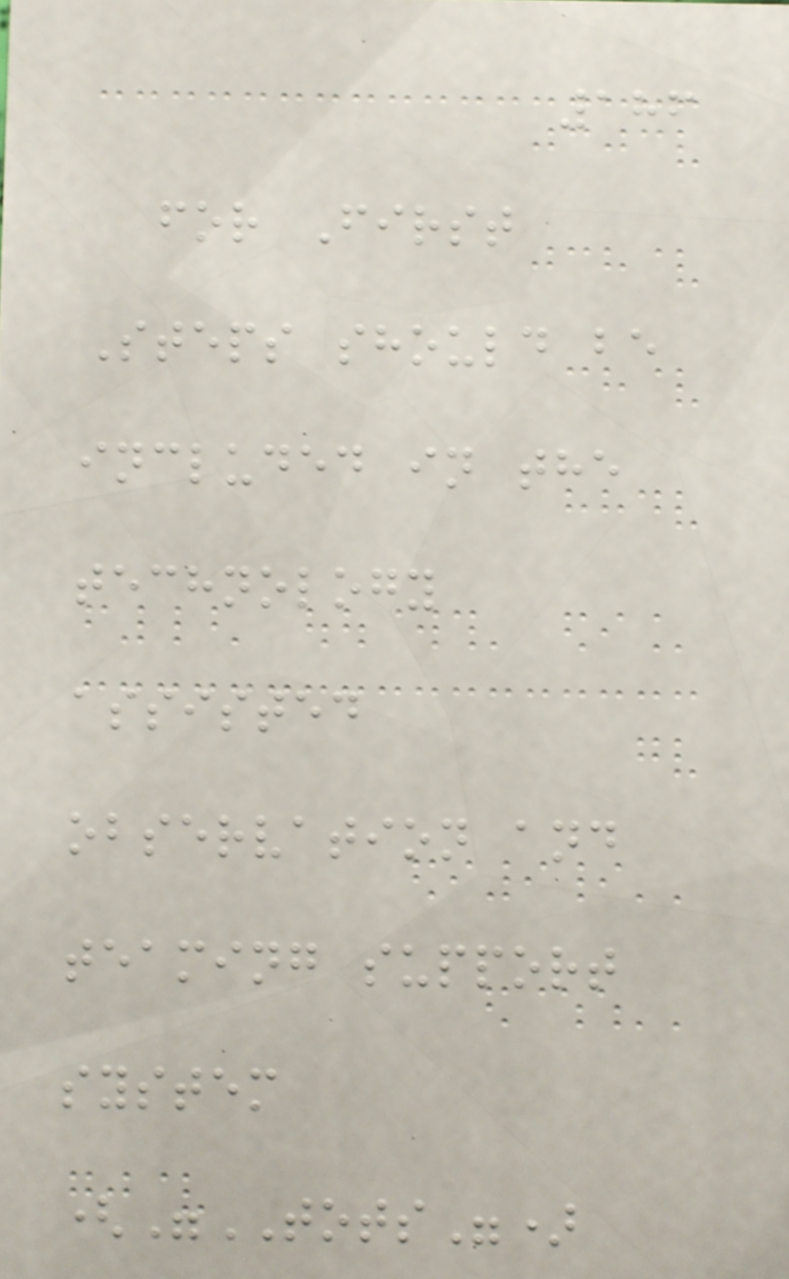186
for First
Steps should be
included in the
technology
assisted
observation and
teaming support
system
("TOTS")
